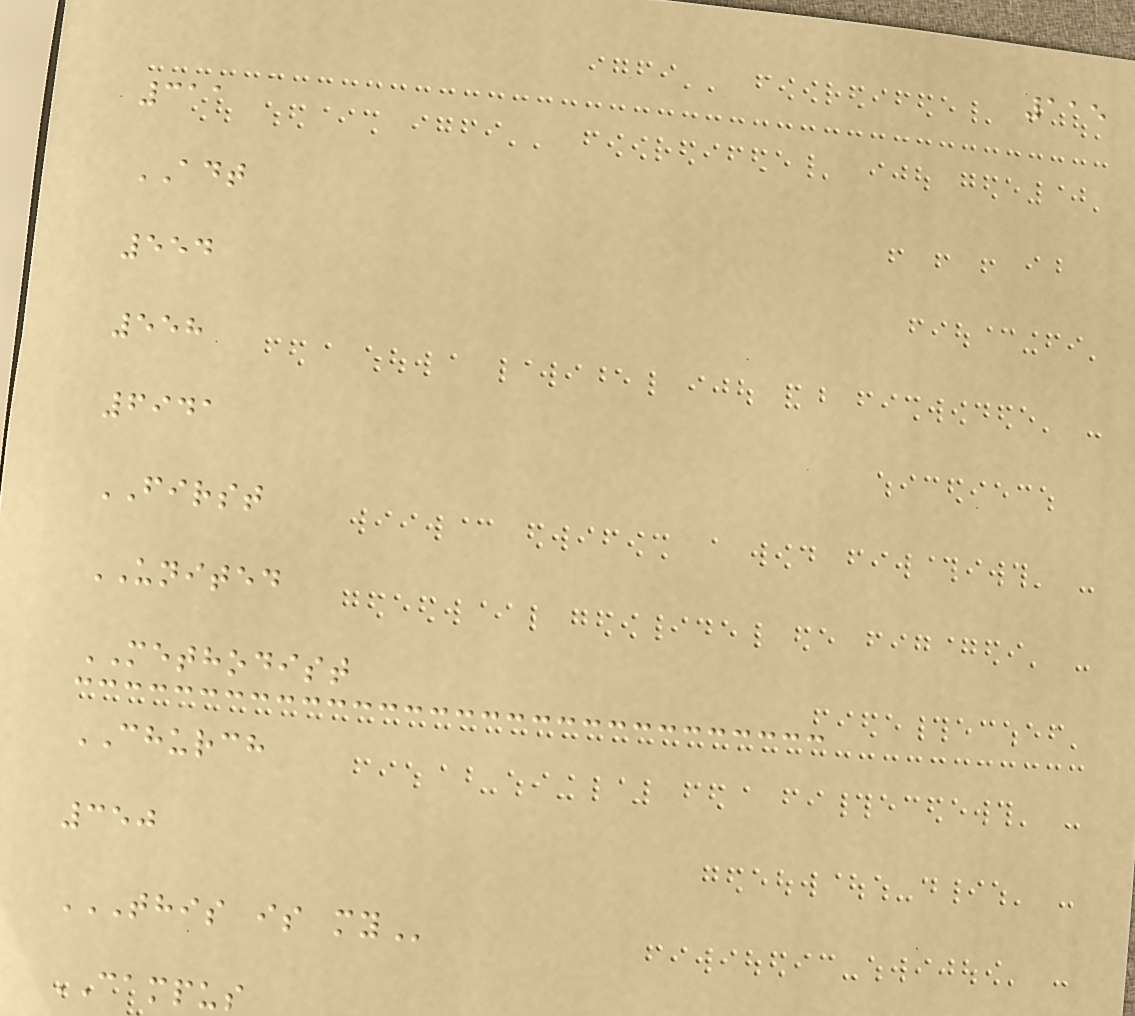115
311
ADT
554
558
6941
FIRST
UNITED
METHODIST
CHURCH
350
THIS IS MY
CAMPUS
